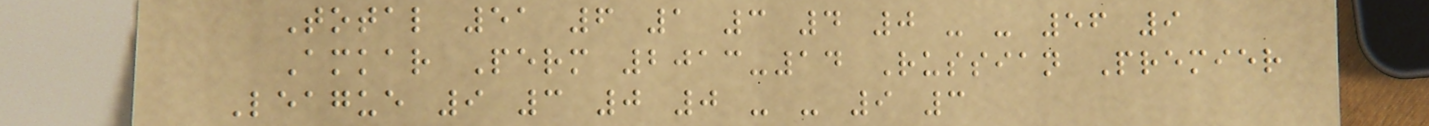Total 51 6 1 3 4 0 - - 56 9
Amkar Perm 2013-14 Russian Premier
League 9 3 0 0 - - 9 3
